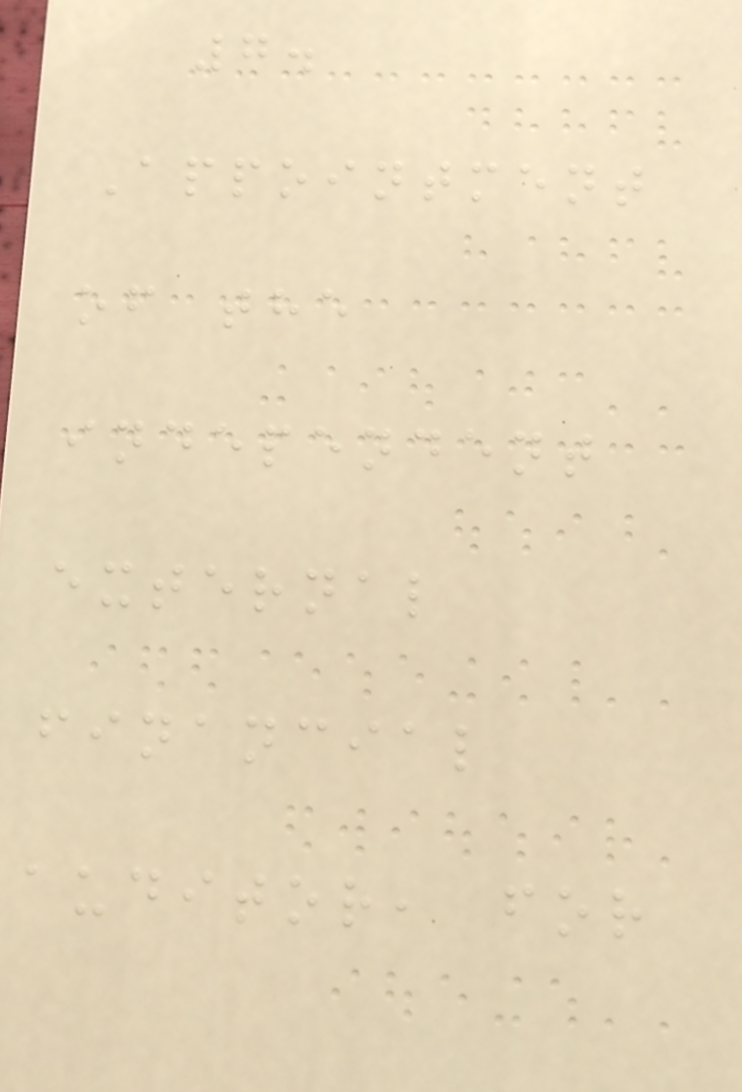7.
Appointment
of the
independent
external
financial
auditor, for
